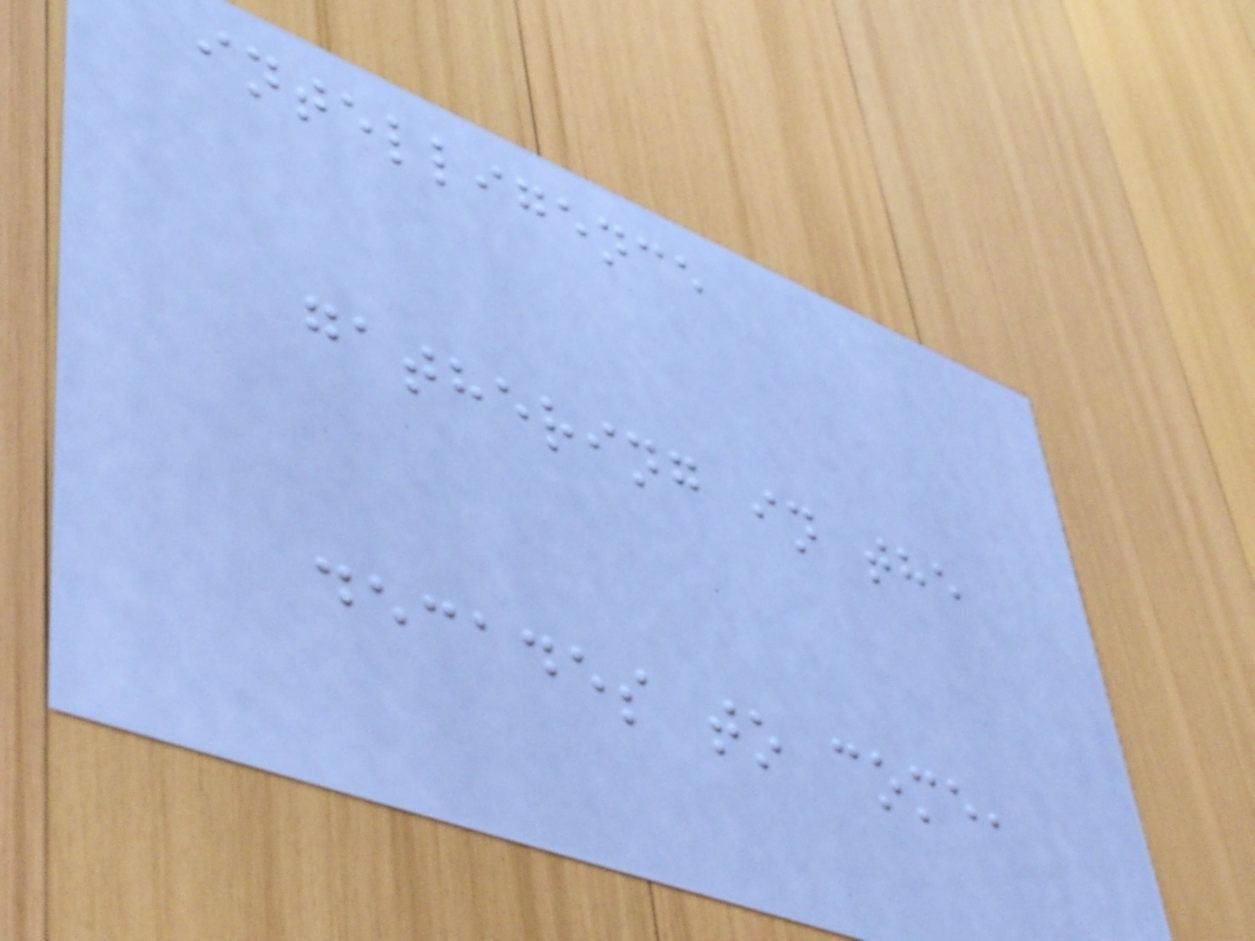intelligence
gathering in the
decades to come,
